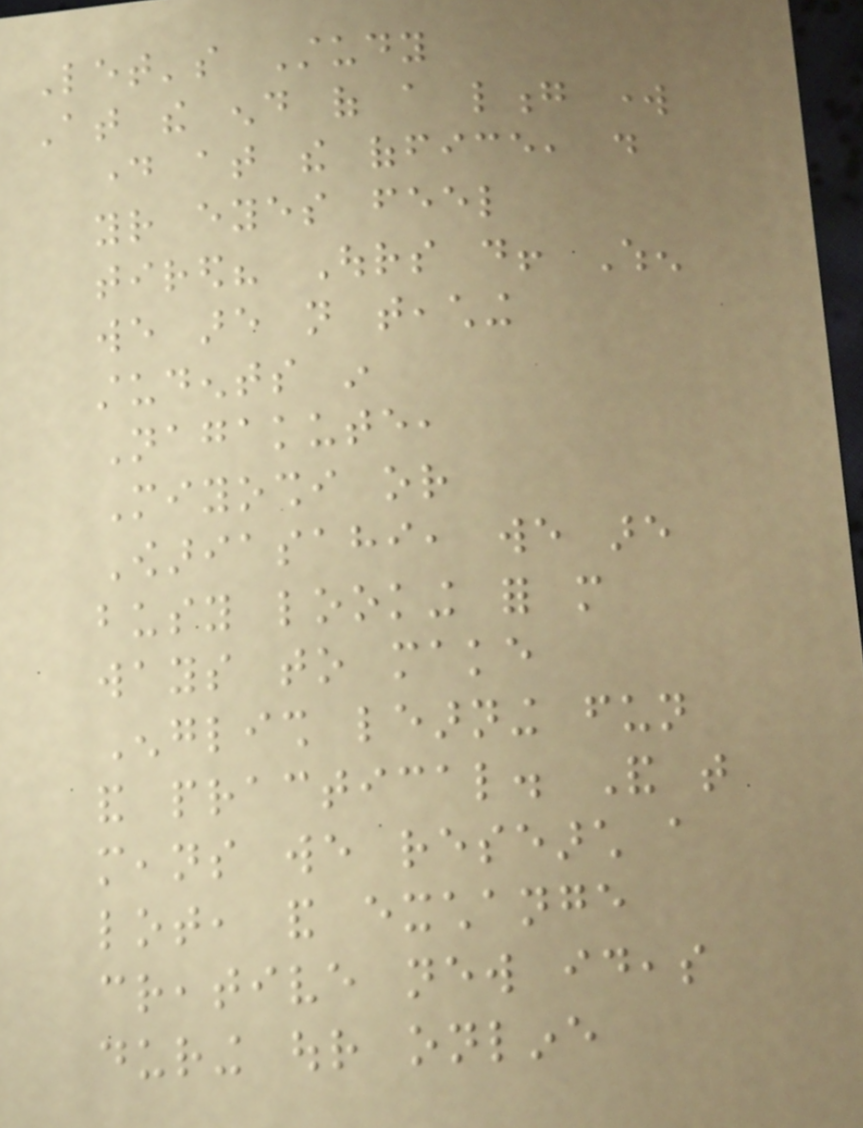Let's Study
At the end of a long work
day at the office, do
your eyes feel
tired? Ours do! When
we are not teaching
students in
Nagakute,
Miyoshi or
Owariasahi, we are
busy looking for more
ways to make
English learning fun
and practical. And that
means we research a
lot, and exchange
creative new ideas
during our online
